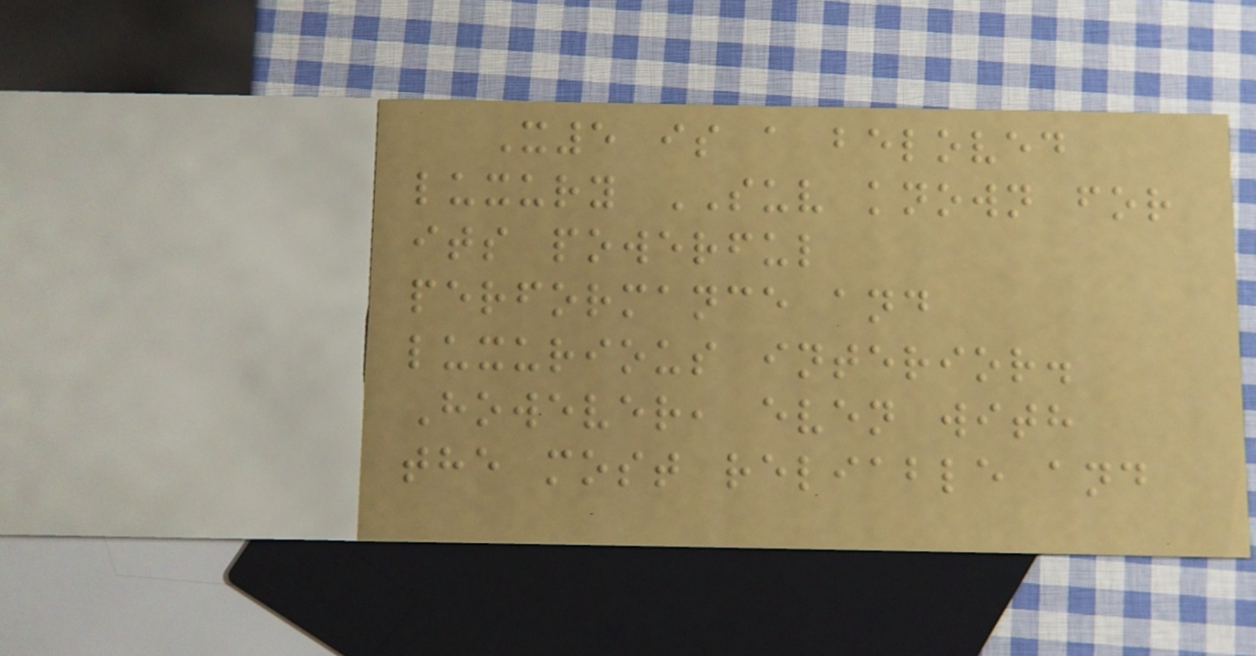X5 is a beloved
luxury SUV known for
its powerful
performance and
luxurious interior.
However, even with
the most reliable and
